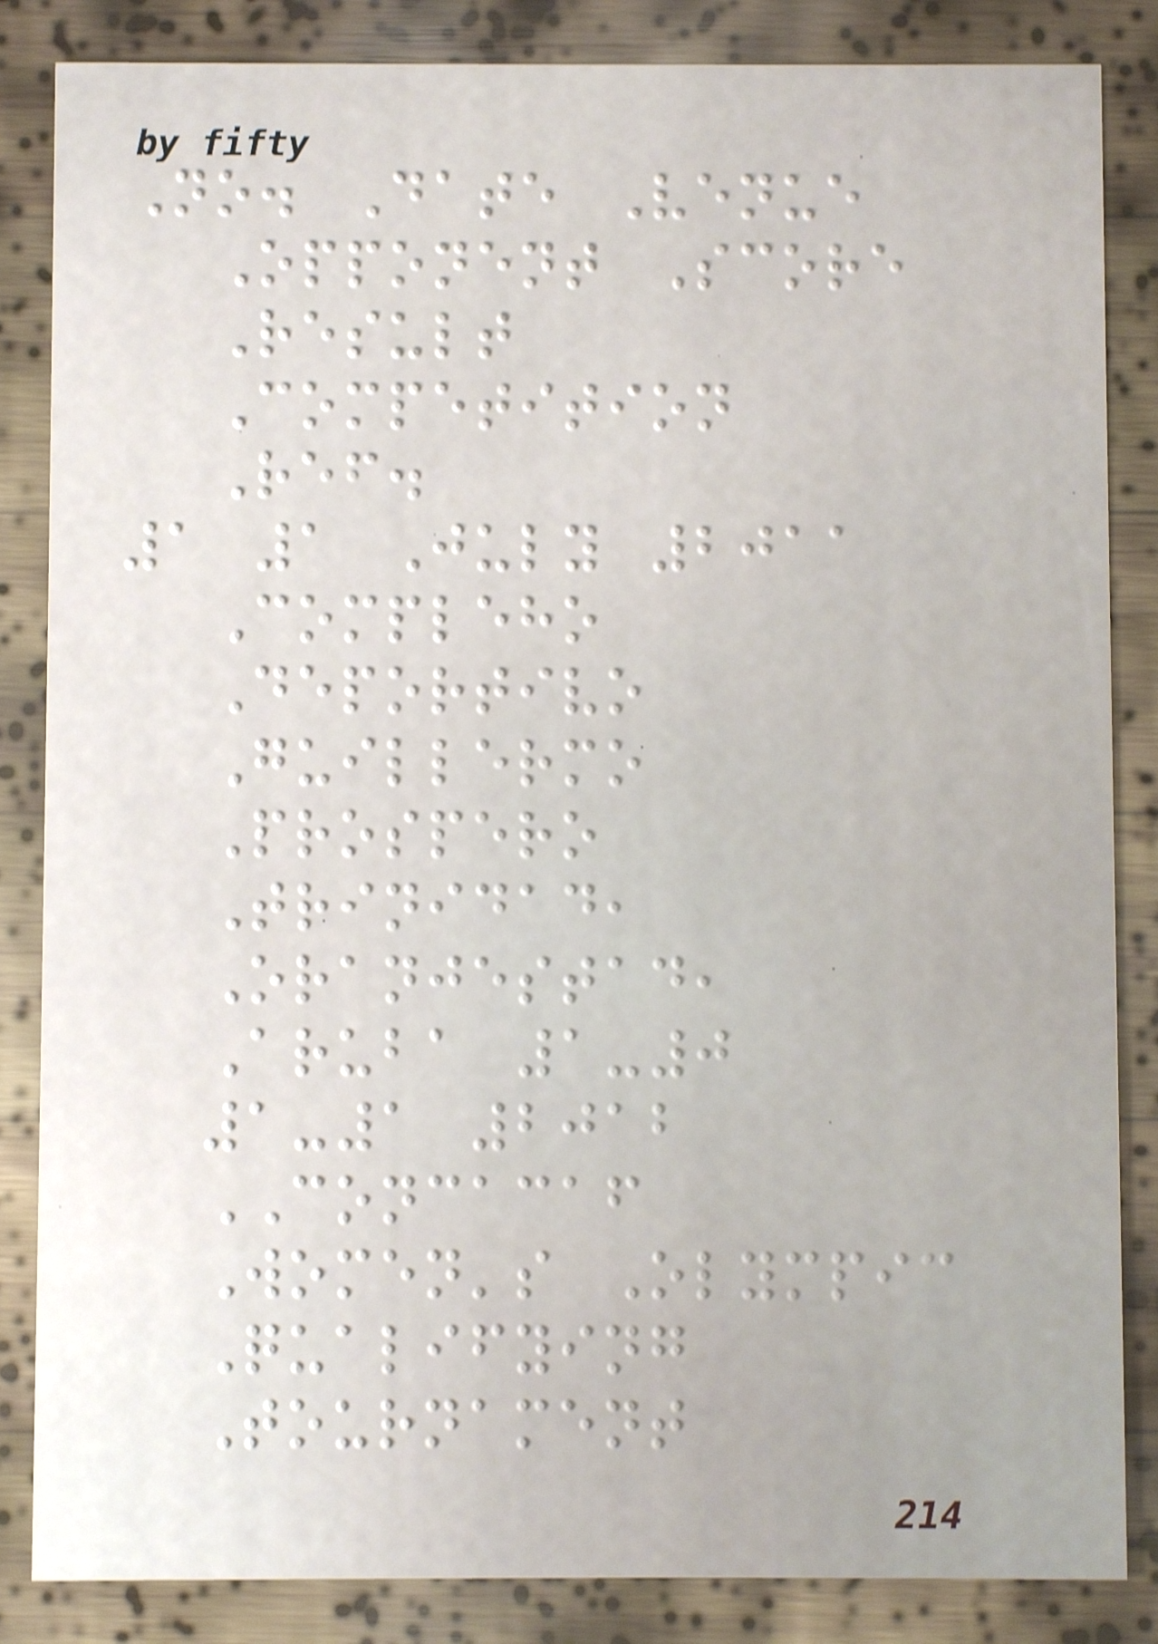No. Date Venue
Opponent Score
Result
Competition
Ref.
1 1 July 2011
Compleho
Deportivo
Guillermo
Prospero
Trinidad,
Oranjestad,
Aruba 1-0
1-1 2012
CONCACAF
Women's Olympic
Qualifying
Tournament
